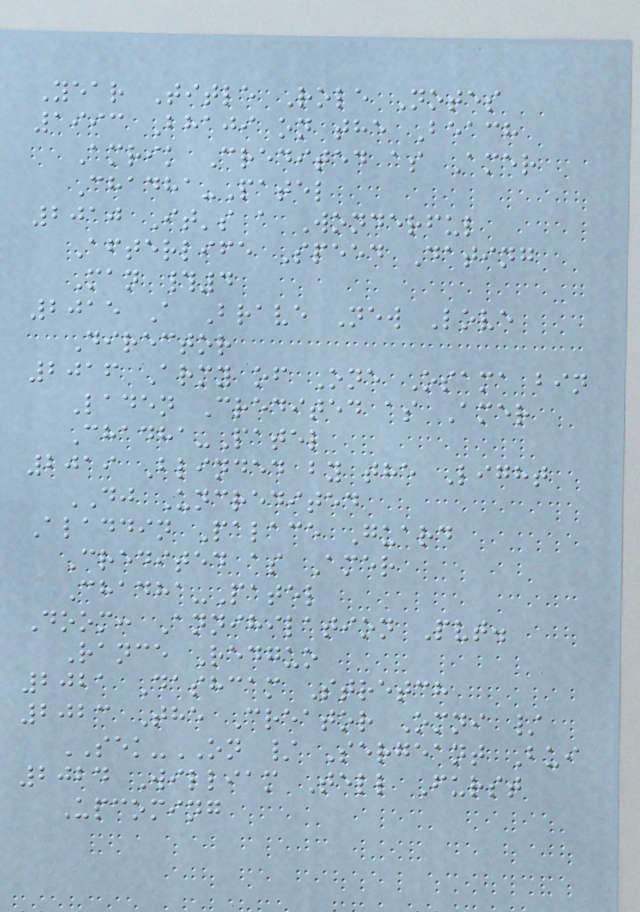Year Title Role Notes
1993 Bhaji on the Beach
Amrik Credited as Amer
Chadha-Patel
2010 It's a Wonderful
Afterlife Speed Dating
Man #4
2015 A Brave New Love
Director
2016 Army of One Osama bin
Laden Credited as Amer
Chadha-Patel
2019 Blinded by the Light
DJ Uncredited
Aladdin Palace Guard
Credited as Amer
Chadha-Patel
Doom: Annihilation Pvt.
Rance Redguo
2021 Dashcam Stretch
2023 The Creator Omni /
SEK-ON / Sergeant Bui
2024 William Tell Furst
Upcoming
